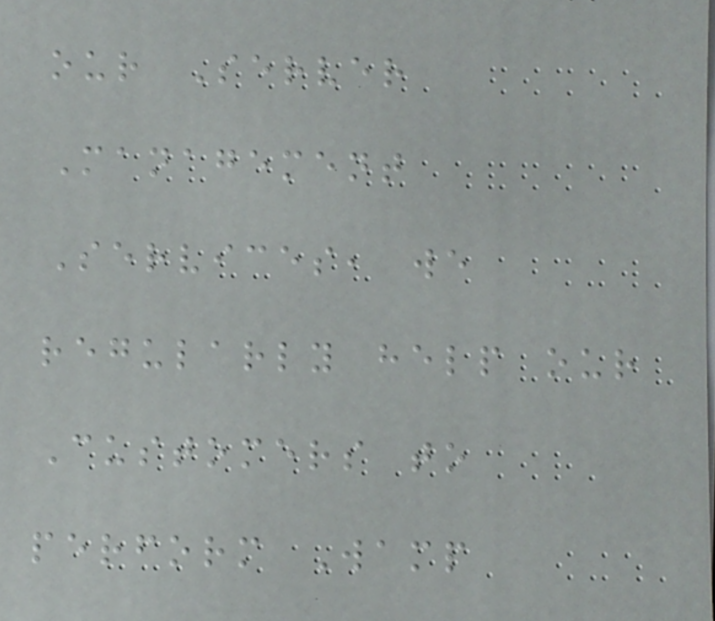our Server
Management
Services, we
regularly help our
Customers to
perform Wamp
